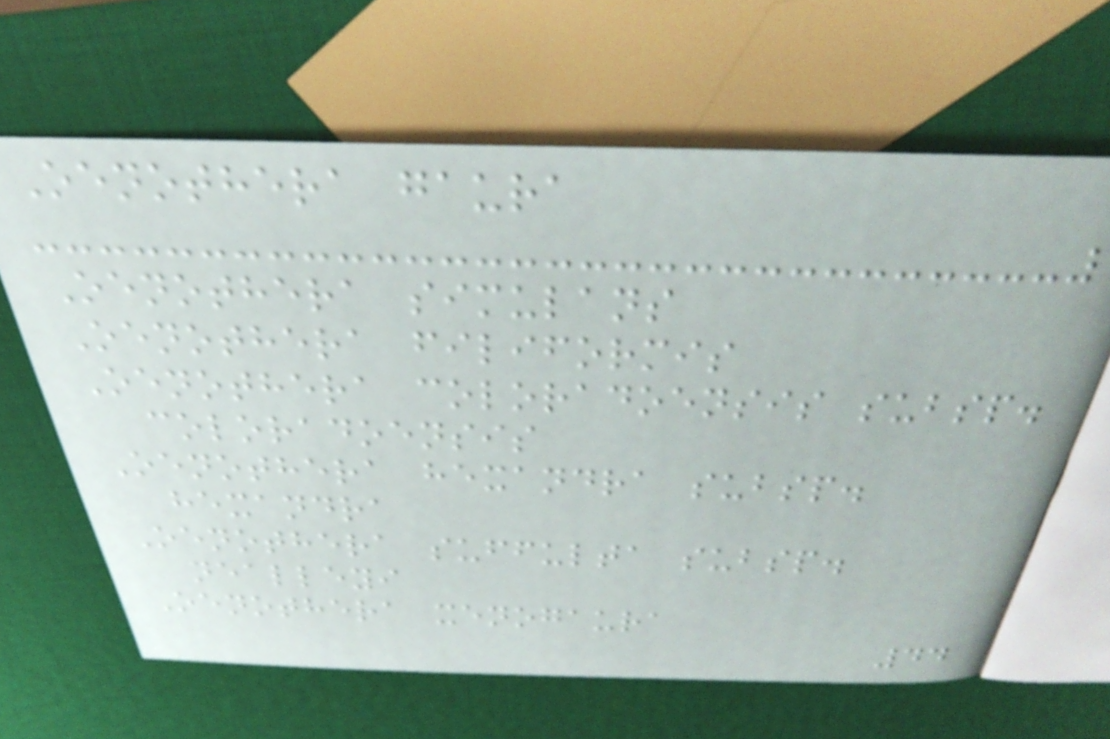Oenothera gaura
Oenothera simulans
Oenothera filiformis
Oenothera coloradoensis subsp.
coloradoensis
Oenothera hexandra subsp.
hexandra
Oenothera suffulta subsp.
nealleyi
Oenothera xenogaura
44
